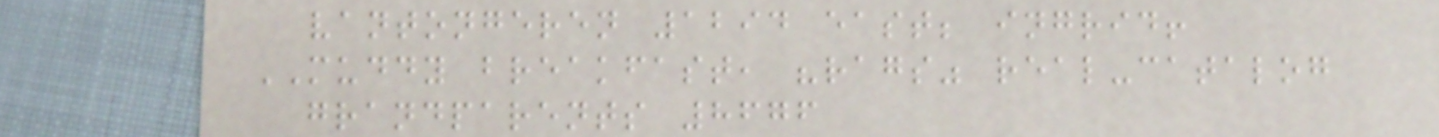vantongeren 1294 east; ingrid!
MUDDY breakfast, "rags" real-catalog
grandparents 8676
